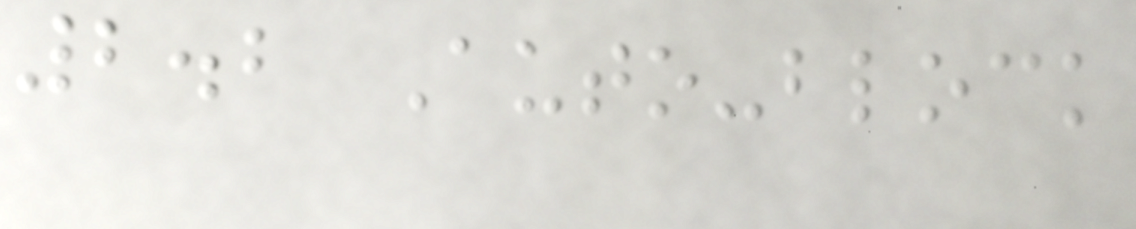2.2 Auto-block
